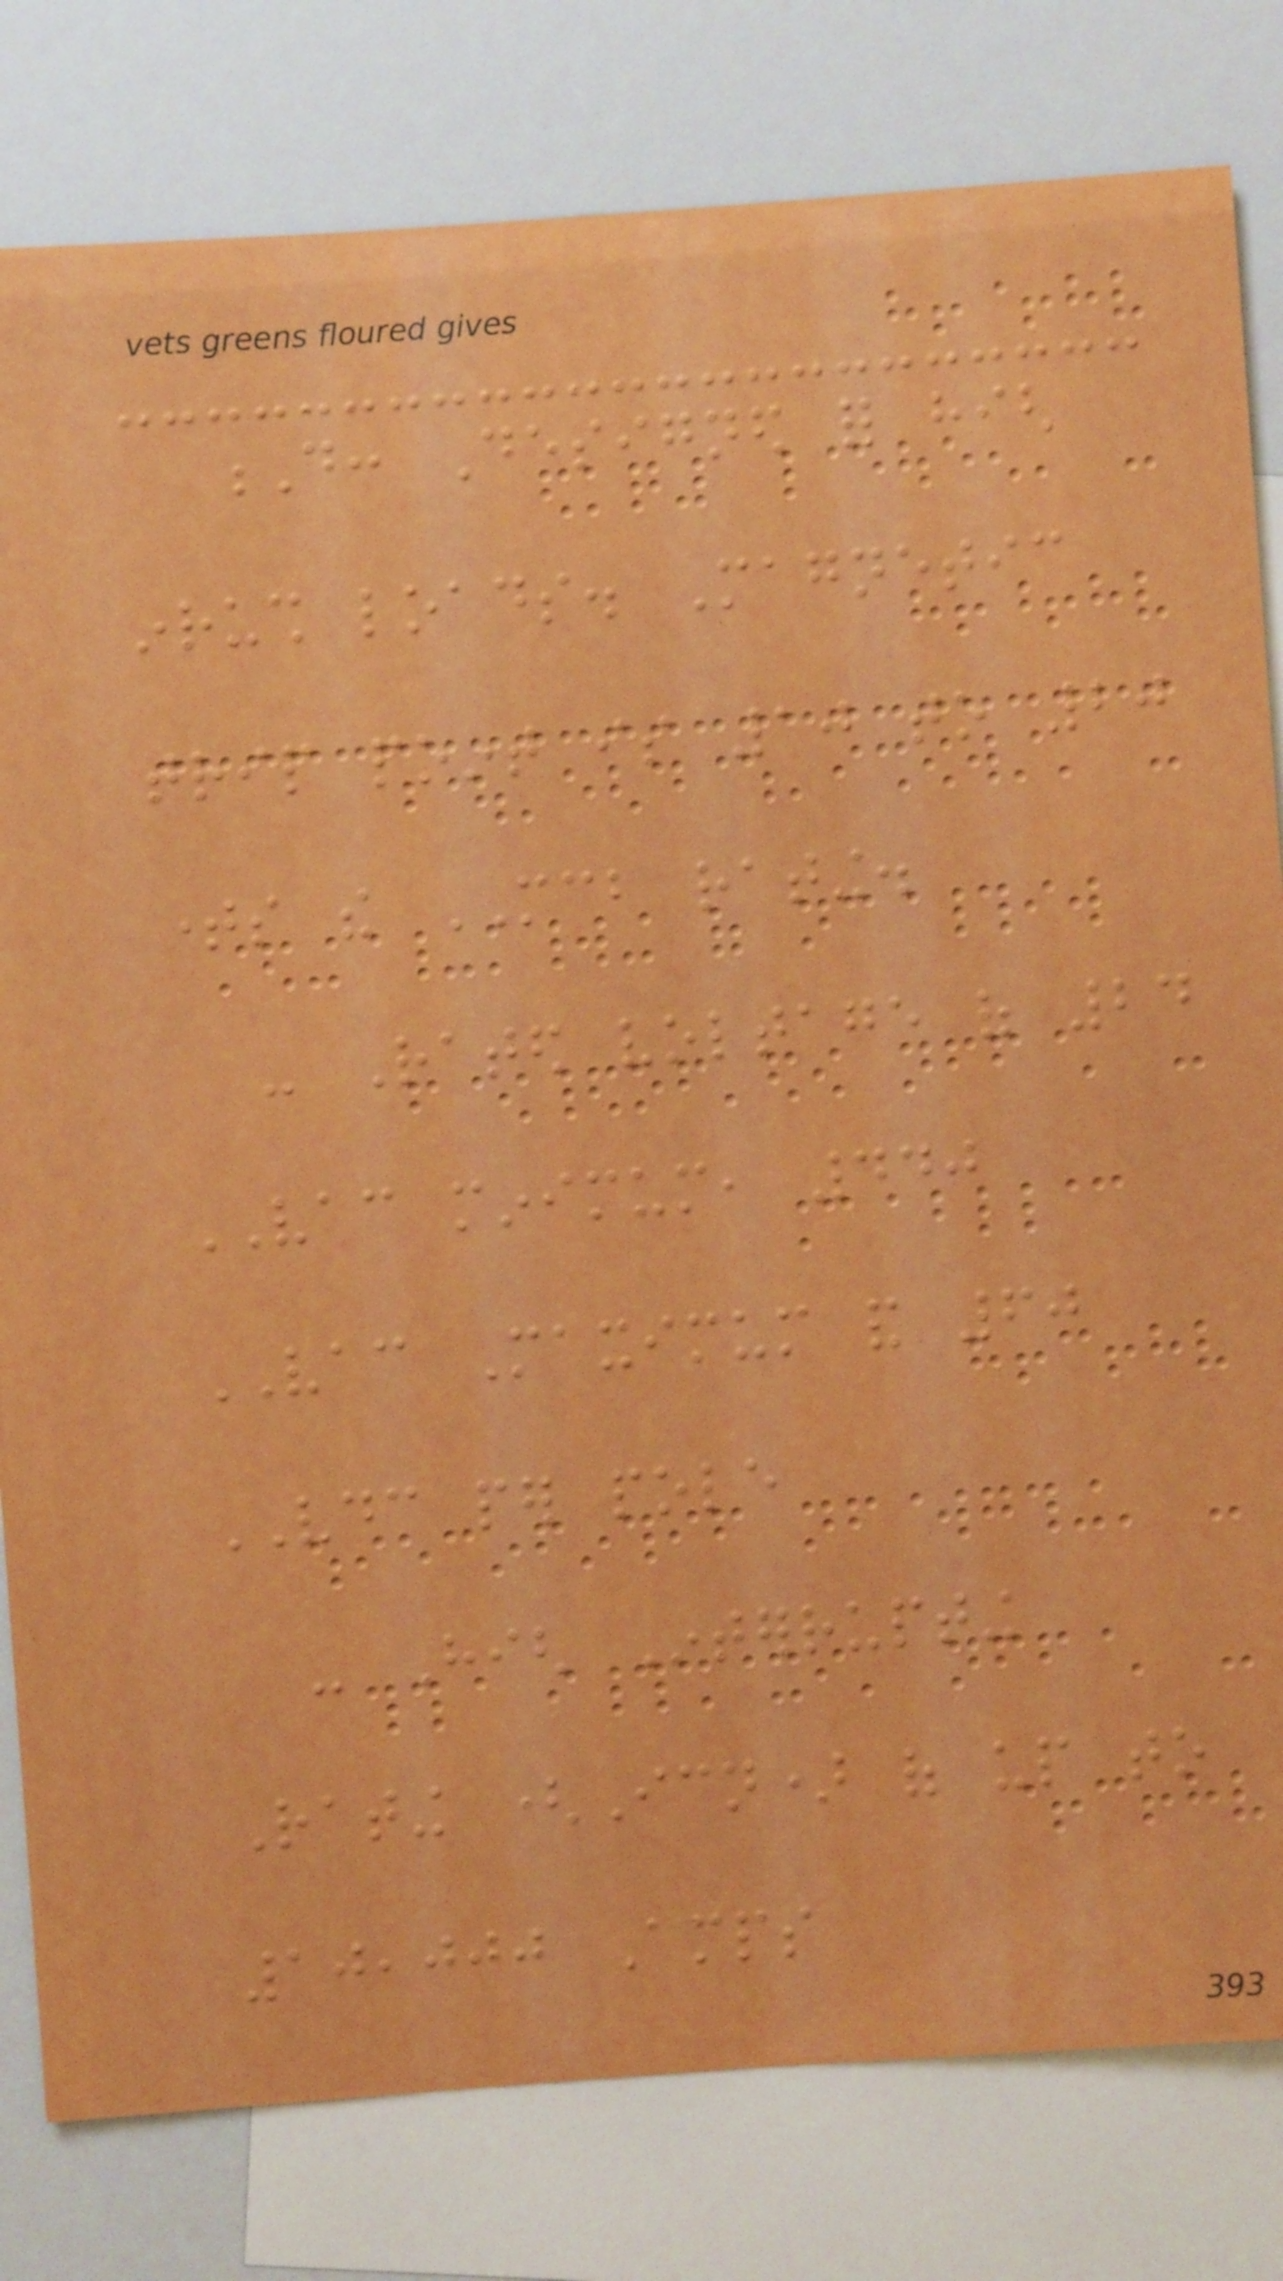D: Designed for high
inrush loads. Magnetic
trip point is 10 to 20
times the MCB rating.
- Rated voltage of 24
VAC minimum, 440
VAC Maximum and 60
VDC per pole
- High Interrupting
Rating (Icn) of up to
10,000 Amps
